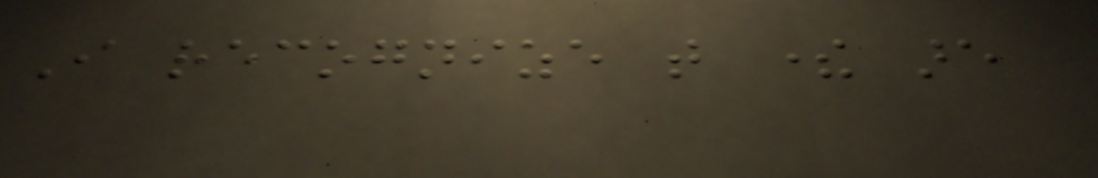I recognize that there are
